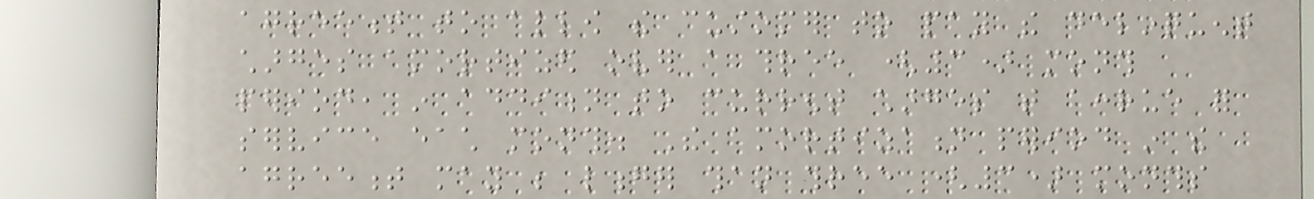agreement to allow the customer to pay the delinquent
charges amortized over a three (3) month
period, in addition to current charges that accrue for
service each month. The amortization period in the
agreement may be longer than three (3) months
